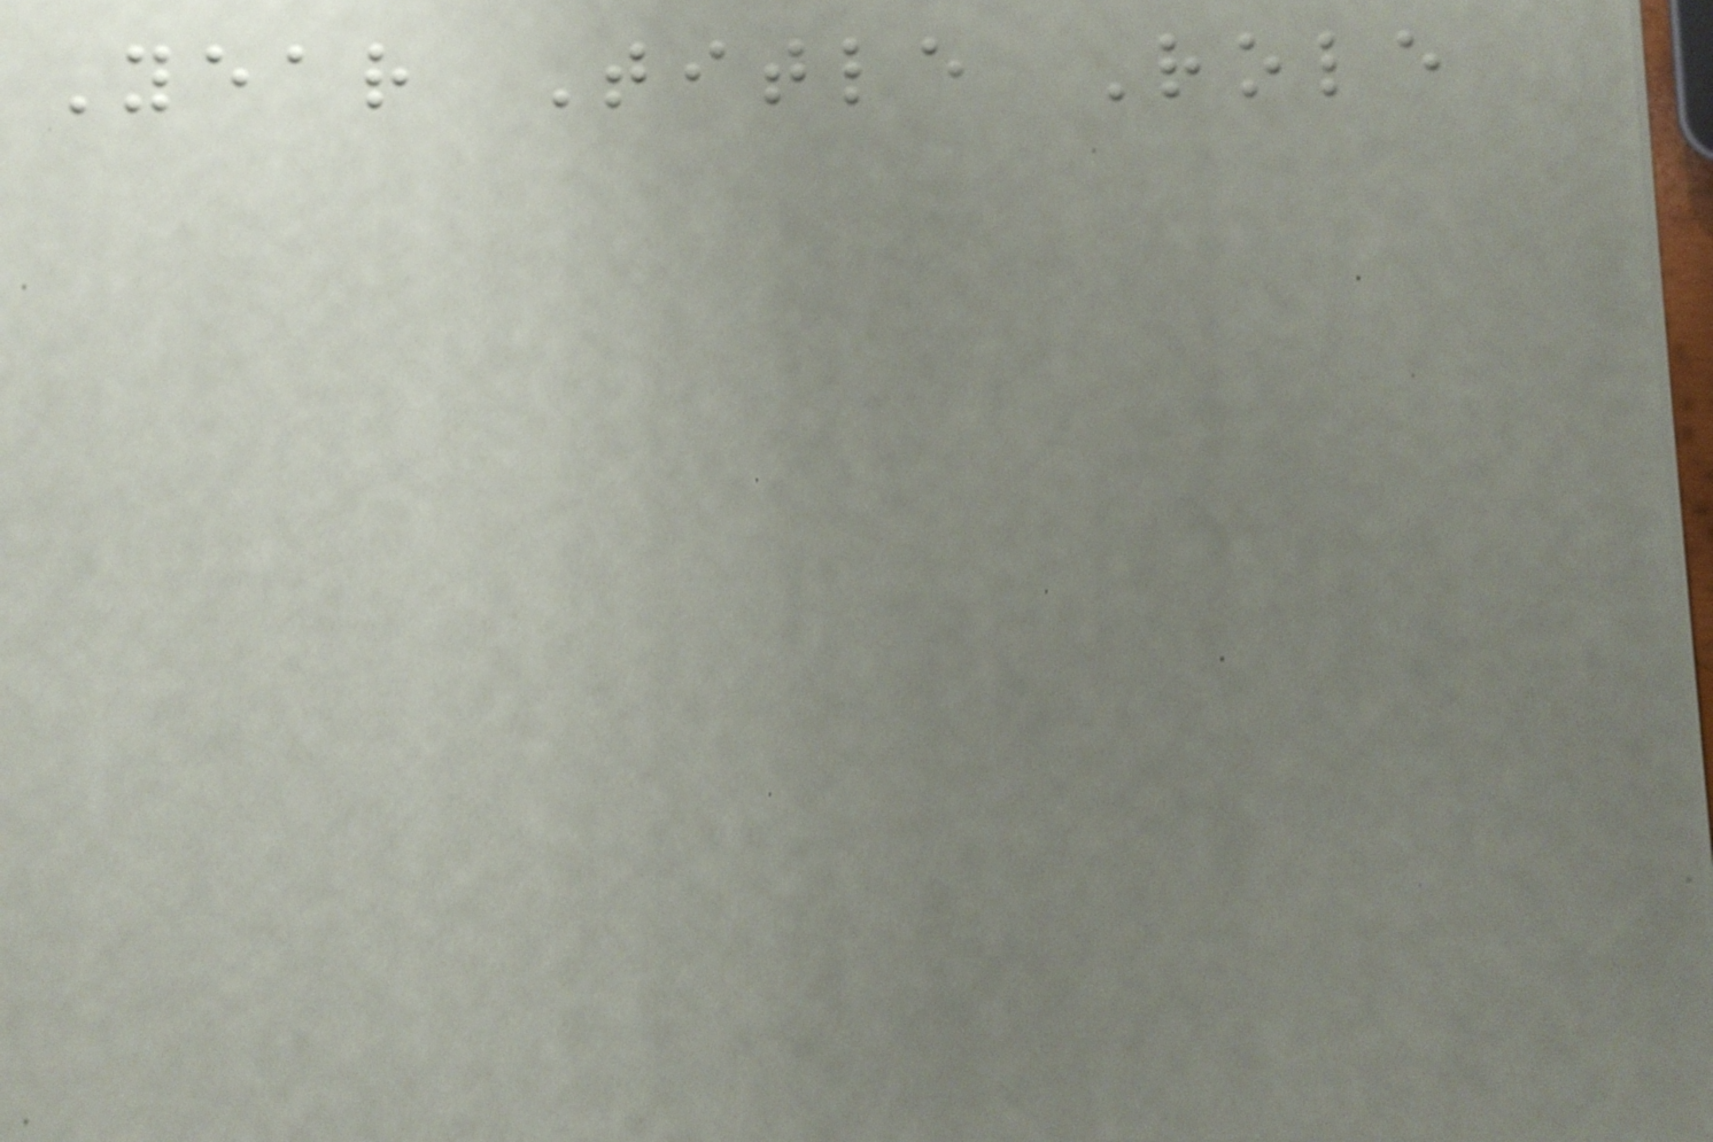Year Title Role
